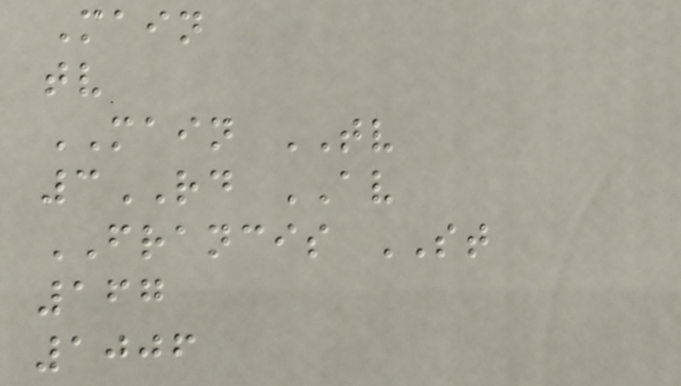Main
tv
MAIN TV
3RD AV
FRANCIS ST
167
1006
